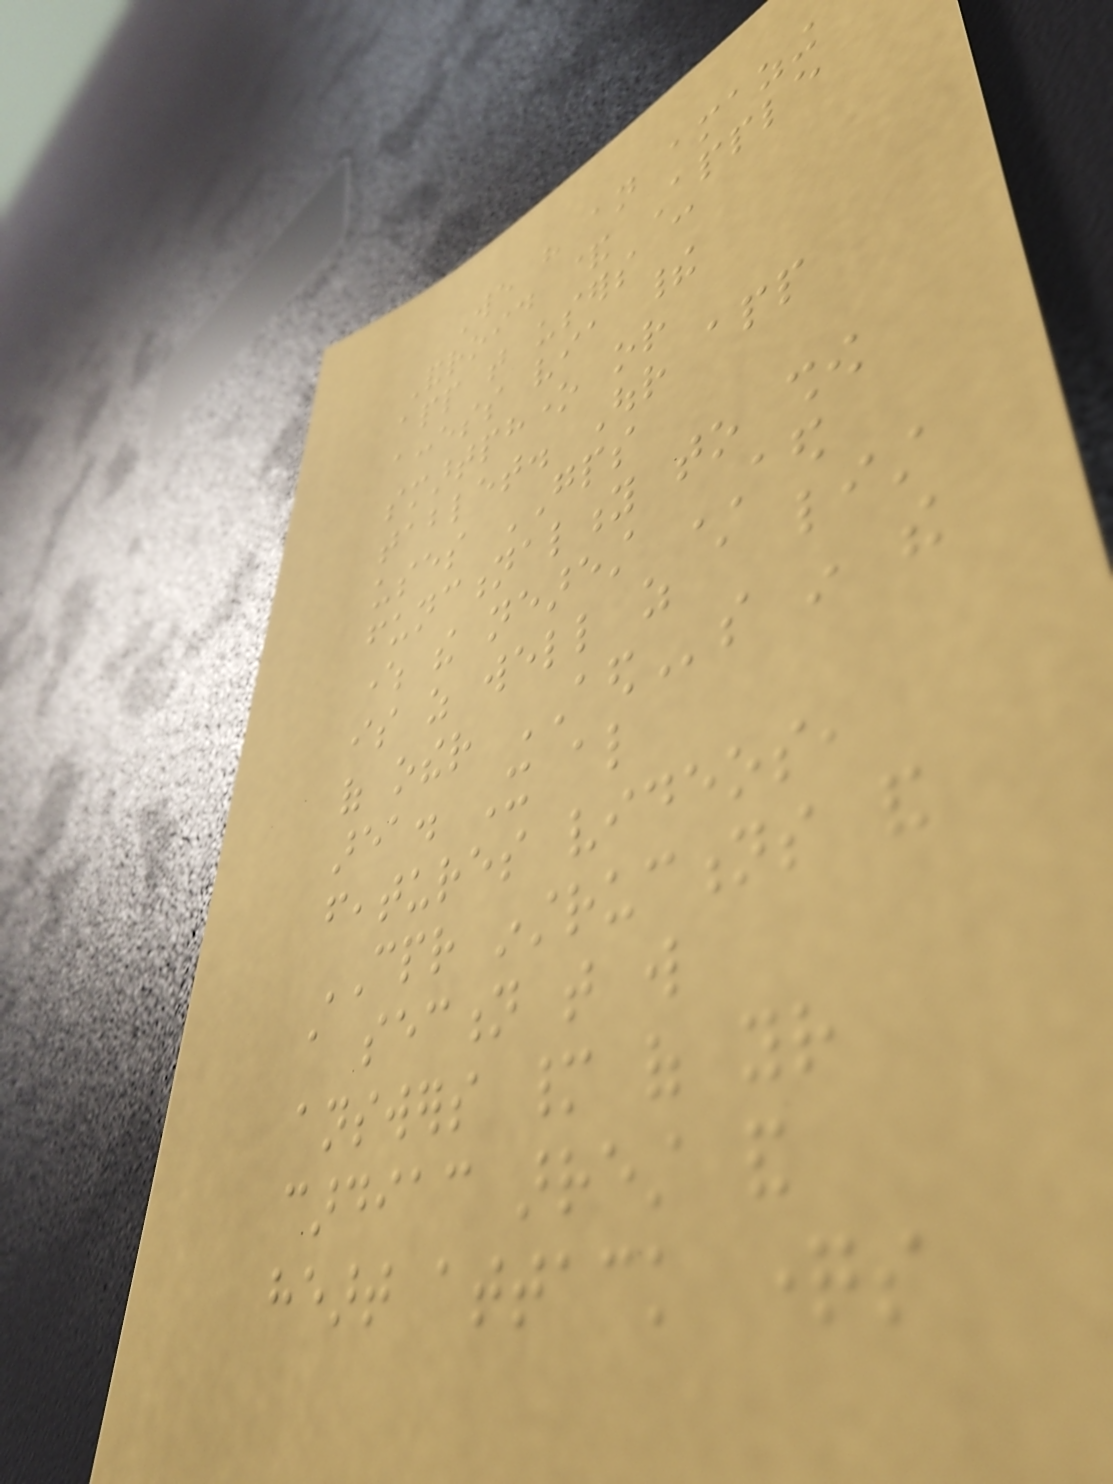We have an amazing
Android & Apple
app that users can
access via their
smartphone or
tablet. Our app
uses GPS
functionality to show
where the nearest AED
is as well as a list
of other AEDs in the
area. It also
features videos,
CPR instructions and
a section that will
answers many of your
cardiac arrest and
heart attack questions
